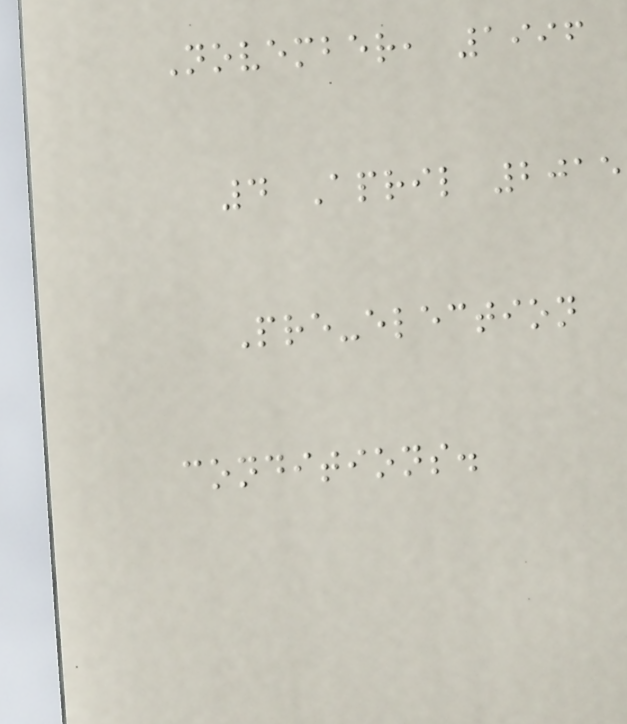November, 1996
4 April 2015
Pre-election
conditions.
